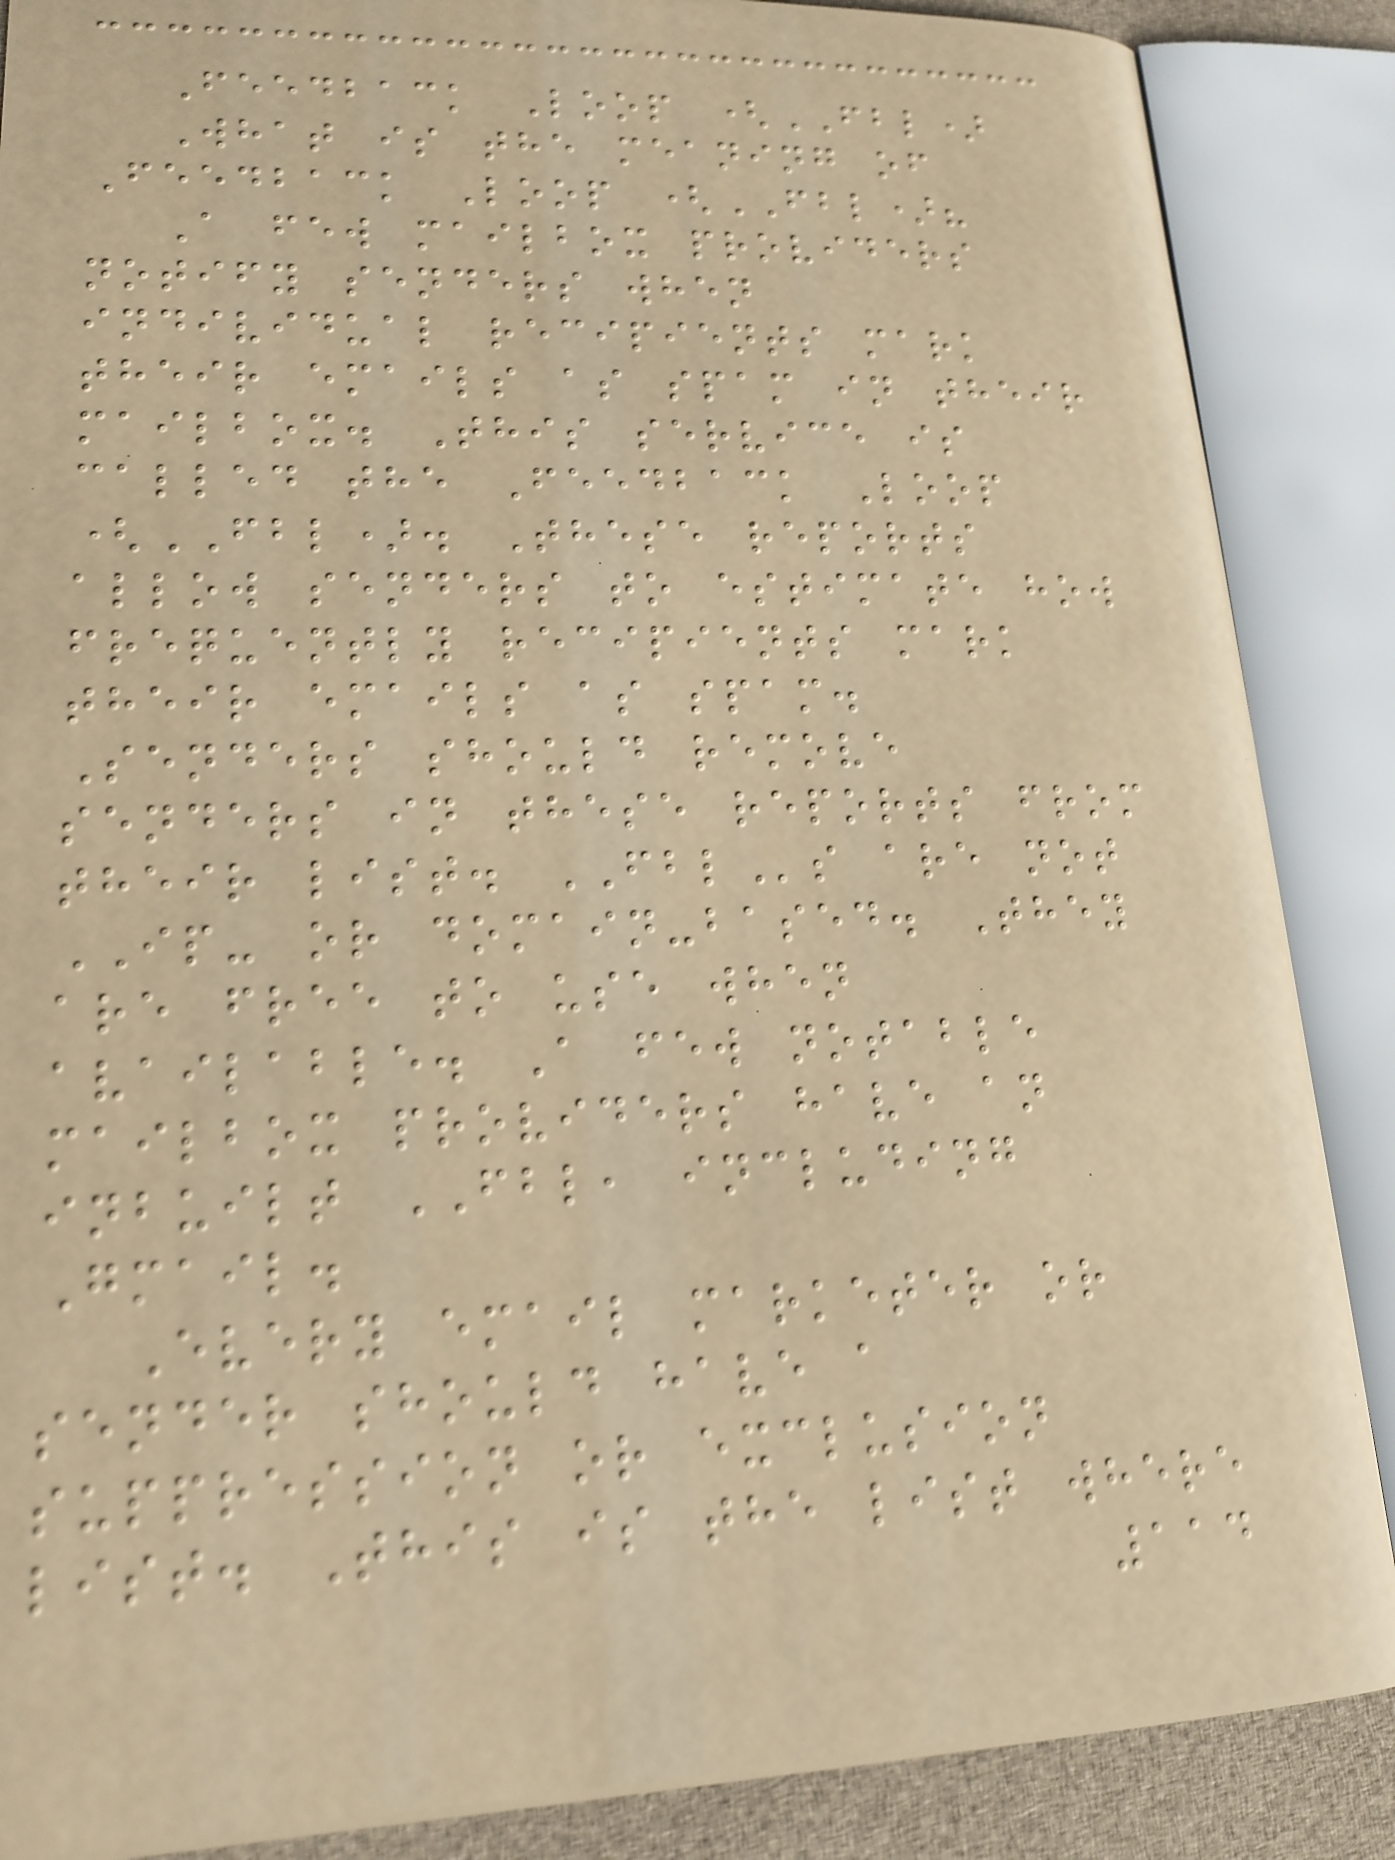Feedback Loop (FBL)
What is the meaning of
Feedback Loop (FBL)?
A few mailbox providers
notify senders when
individual recipients mark
their emails as spam in their
mailbox. This service is
called the Feedback Loop
(FBL). These reports
allow senders to estimate how
frequently recipients mark
their emails as spam.
Senders should remove
senders in these reports from
their list. FBLs are not
IP- or domain-based. They
are free to use when
available. A few notable
mailbox providers have an
inbuilt FBL, including
Gmail.
Every email marketer or
sender should have a
suppression or exclusion
list. This is the list where
114
